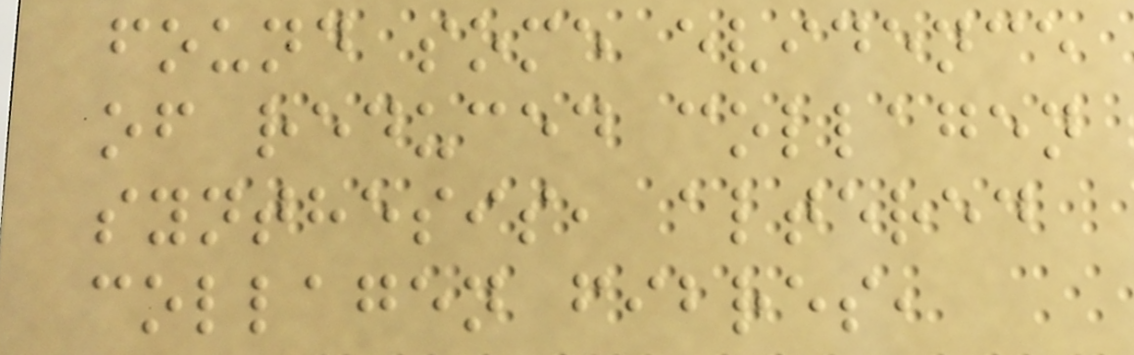found some evidence
of reduced collagen
synthesis, altered
collagen fibres,
